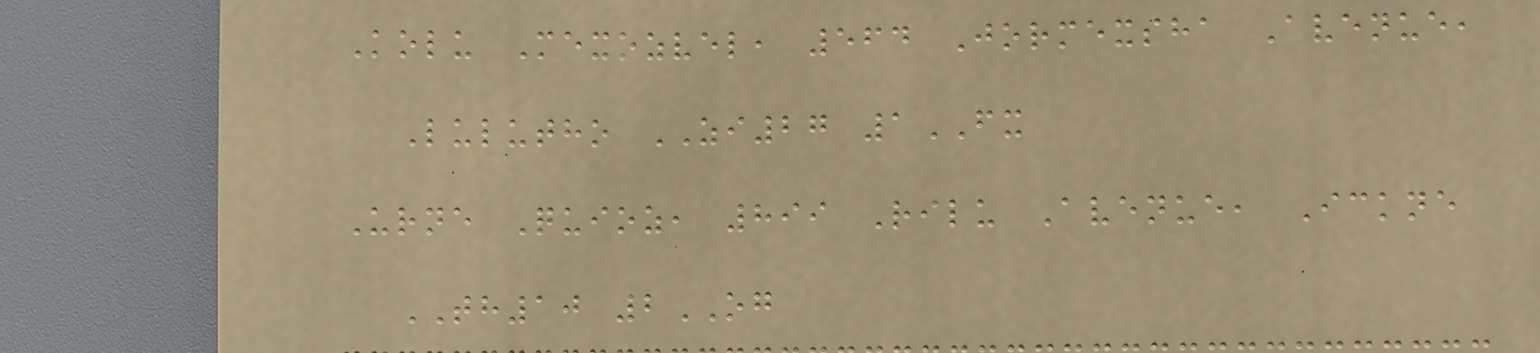Kolu Mexozvel, 564 Jormexsha Avenue,
Lulutho ZI27 1FX
Urne Quioz, 899 Rilu Avenue, Ickne
TH10 2OG
